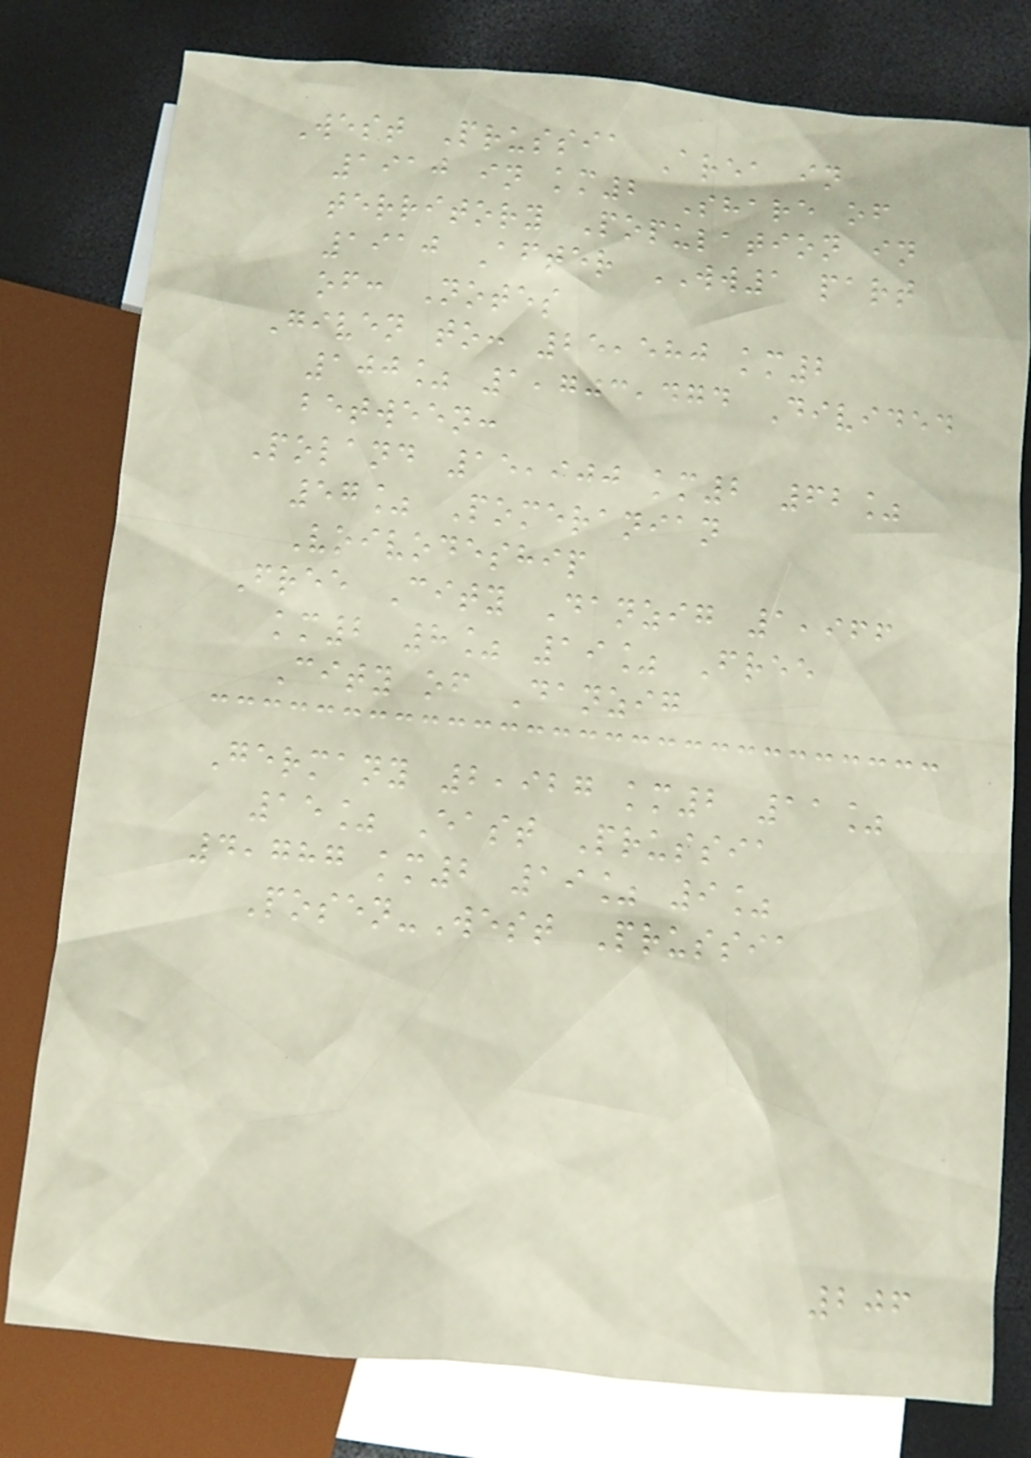West Prussia Area in
1910 in km2 Share of
territory Population in
1910 After WW1 part
of: Notes
Given to: 25,580 km2
100% 1,703,474 Divided
between:
Poland 15,900 km2 62%
57% Pomeranian
Voivodeship
Free City Danzig 1,966
km2 8% 19% Free
City of Danzig
Germany 2,927 km2 11%
15% East Prussia
4,787 km2 19% 9%
Posen-West Prussia
206
